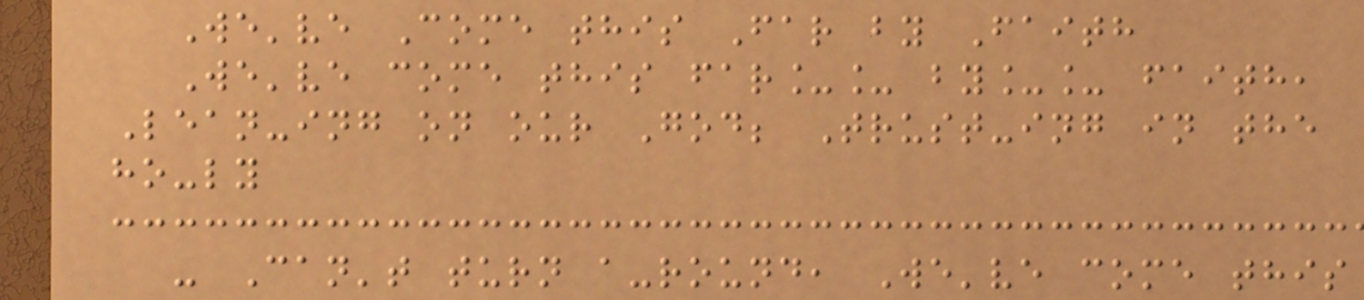We've Come this Far by Faith
We've come this far__ by__ faith,
Lean-ing on our God; Trust-ing in the
ho-ly
- Can't turn a-round, We've come this
